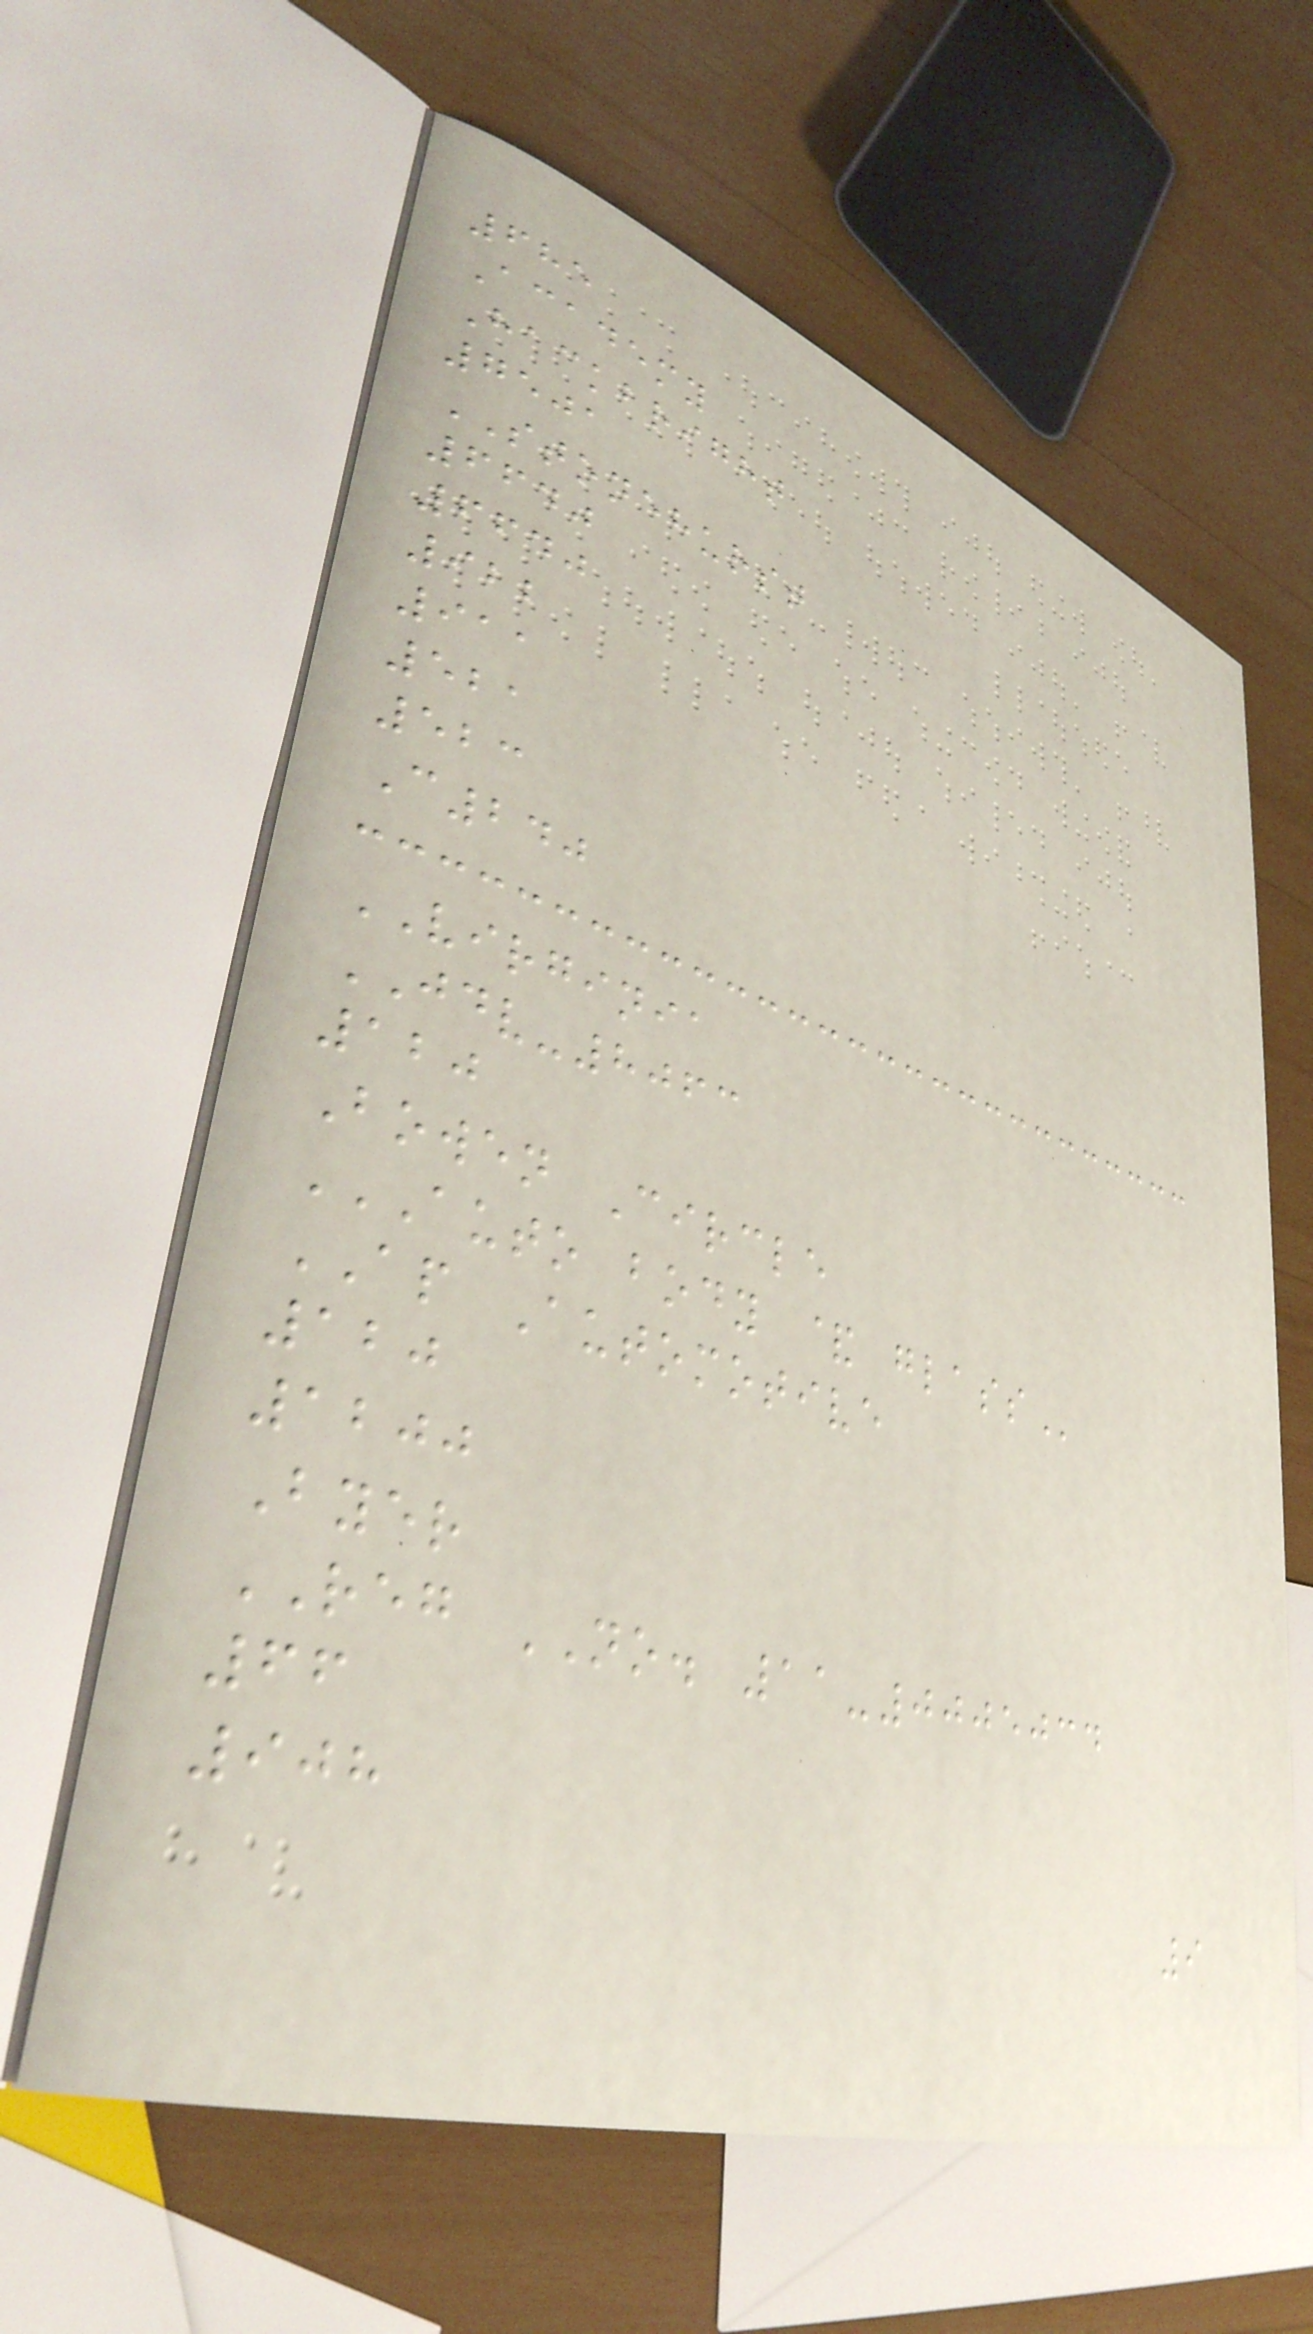685
Academy
Hackbright
7501
STONEHURST
6640
6640
922
911
521
523
C240
VIRGINIA
JDV-8063
120
Bowen Circle
AUTO BODY & GLASS
AP Automotive
120
1200
Byer
REG NO. 11-0005034
66
908
9
